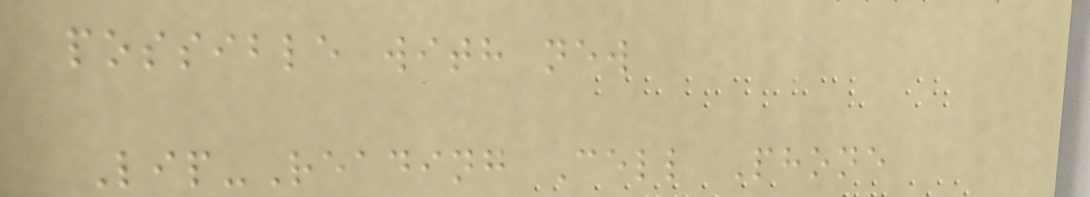possible with new
Lip-Reading Cell Phone
